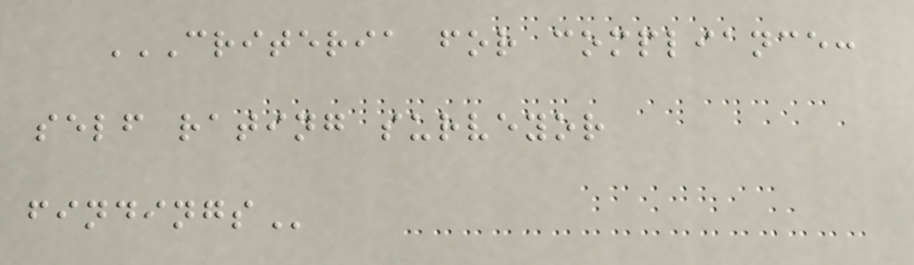CRITERIA FOR COMPLIANCE:
SELF RATING SURVEYOR
FINDINGS
